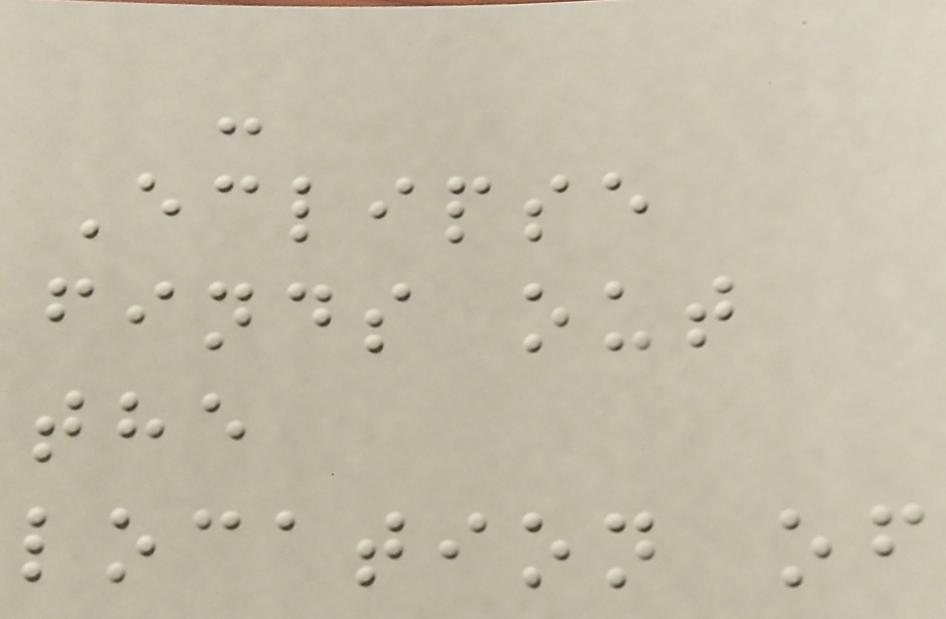-
Eclipse
finds out
the
location of
